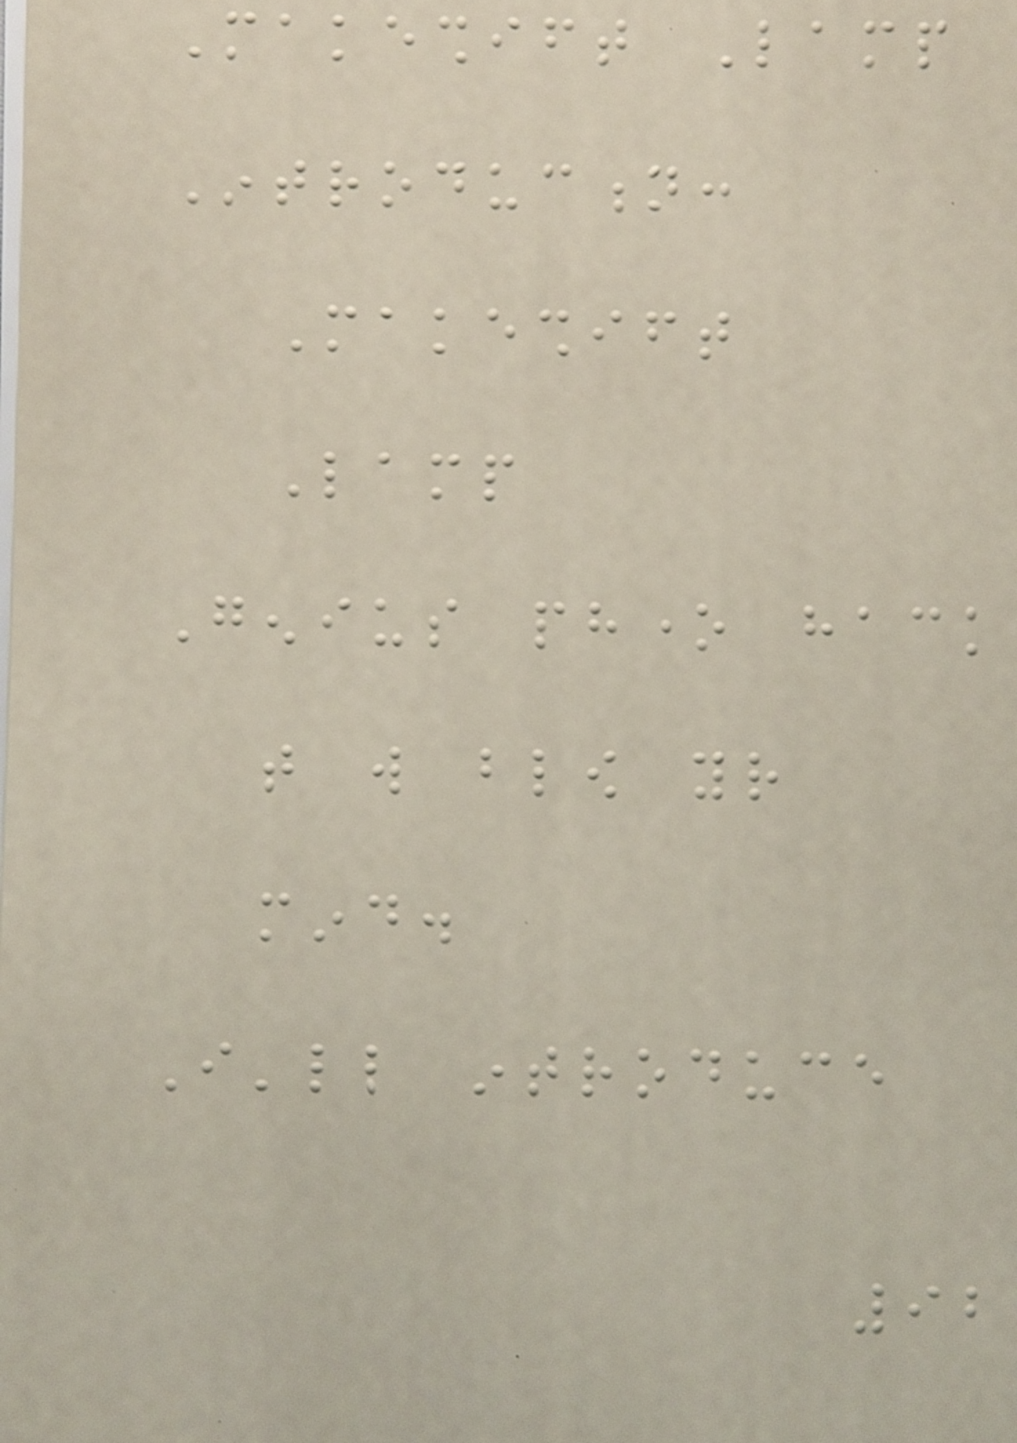Makeshift Lamp
Introduction:
Makeshift
Lamp
Genius phone hack
that will blow your
mind.
I'll introduce
92
